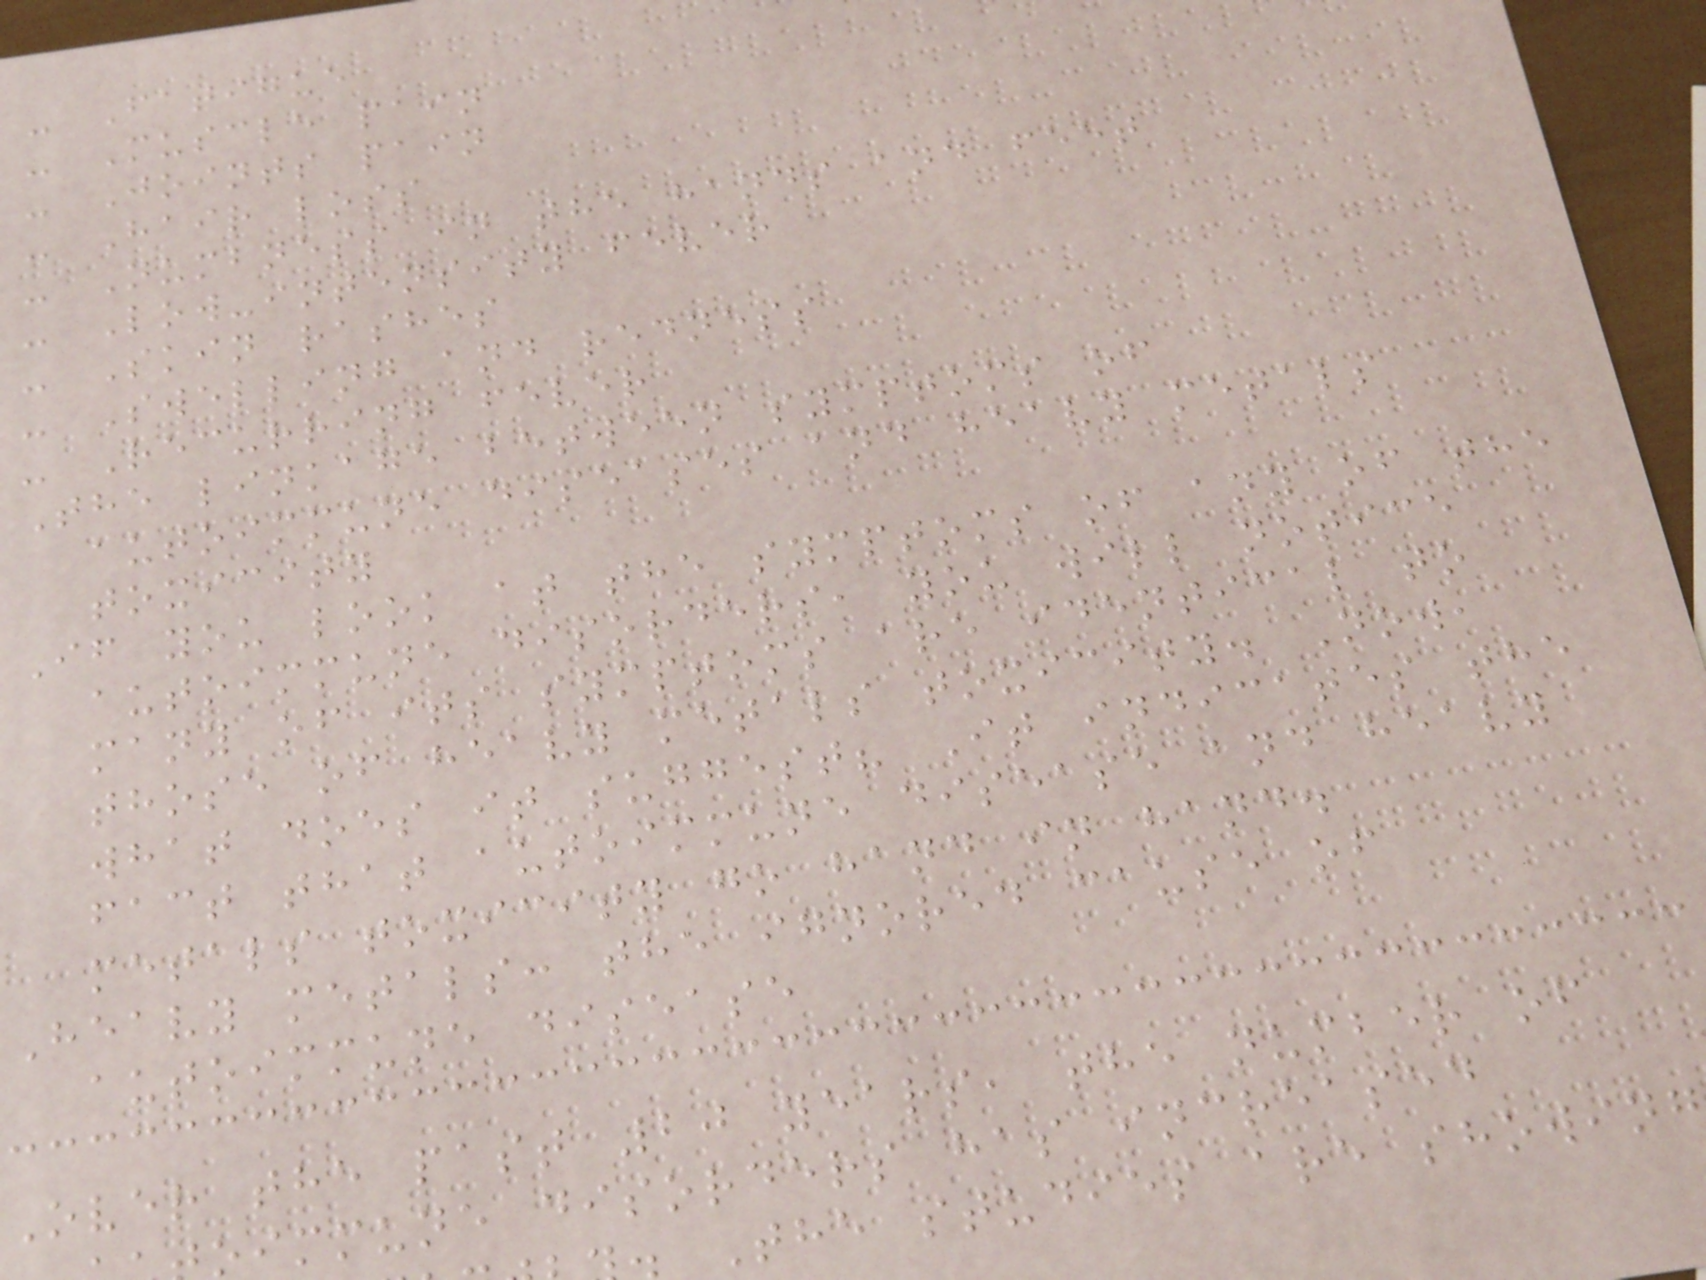- Fatigue
- Muscle pain
- Joints pain
- Hair loss
- Numbness in the hands and feet
- Low-intensity fever
- Skin rashes
- Swelling and redness
- Recurring fever
The linkage between symptoms of
autoimmune diseases and heavy metals
toxicity
If you look at the symptoms of any of the
autoimmune disorders, you will notice
many of its symptoms are identical to
those of heavy metals toxicity. Now,
what does it suggest? It indicates the
fact that autoimmune disease and heavy
metals toxicity go hand in hand.
Heavy metals: the ignored cause of
autoimmune disease
Over the past 20 years, the number of
oimmune disorders has increased
The studies are showing
